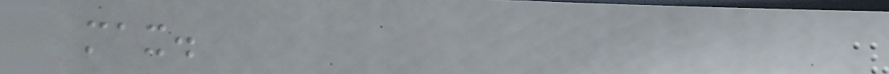max.
